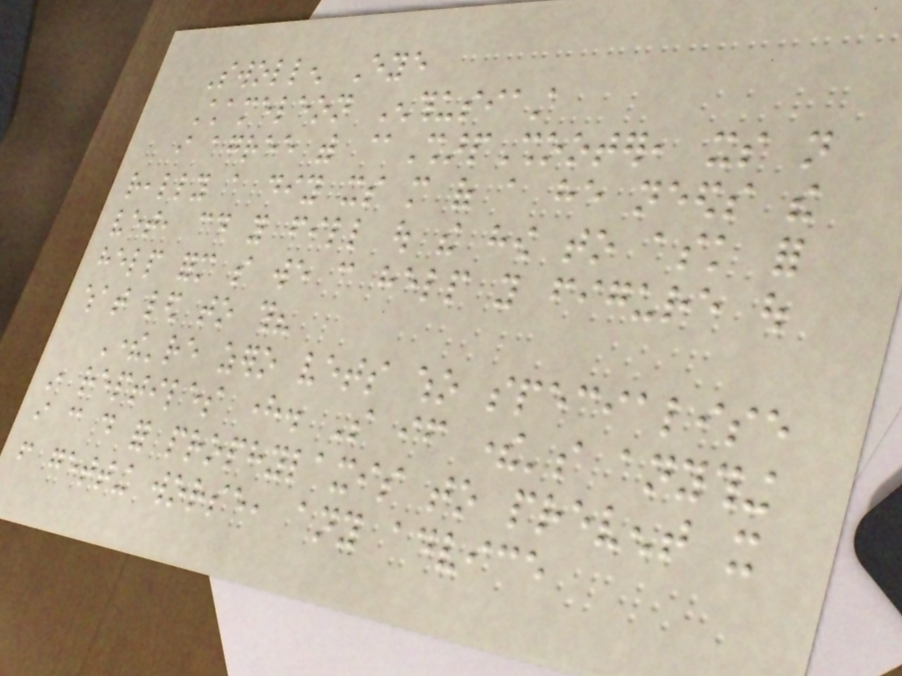Swollen Eye
Chameleon Enthusiast
i agree with @SharpShooter, its not
really a diy its more of a he needs the
vet, could you fill out the how to ask for
help form so we can help you figure out
what led to this?
There're zero vets who specialise
in reptiles here. So if there's anything
i can do for prophylaxis to prevent it
from getting worse, any advice
